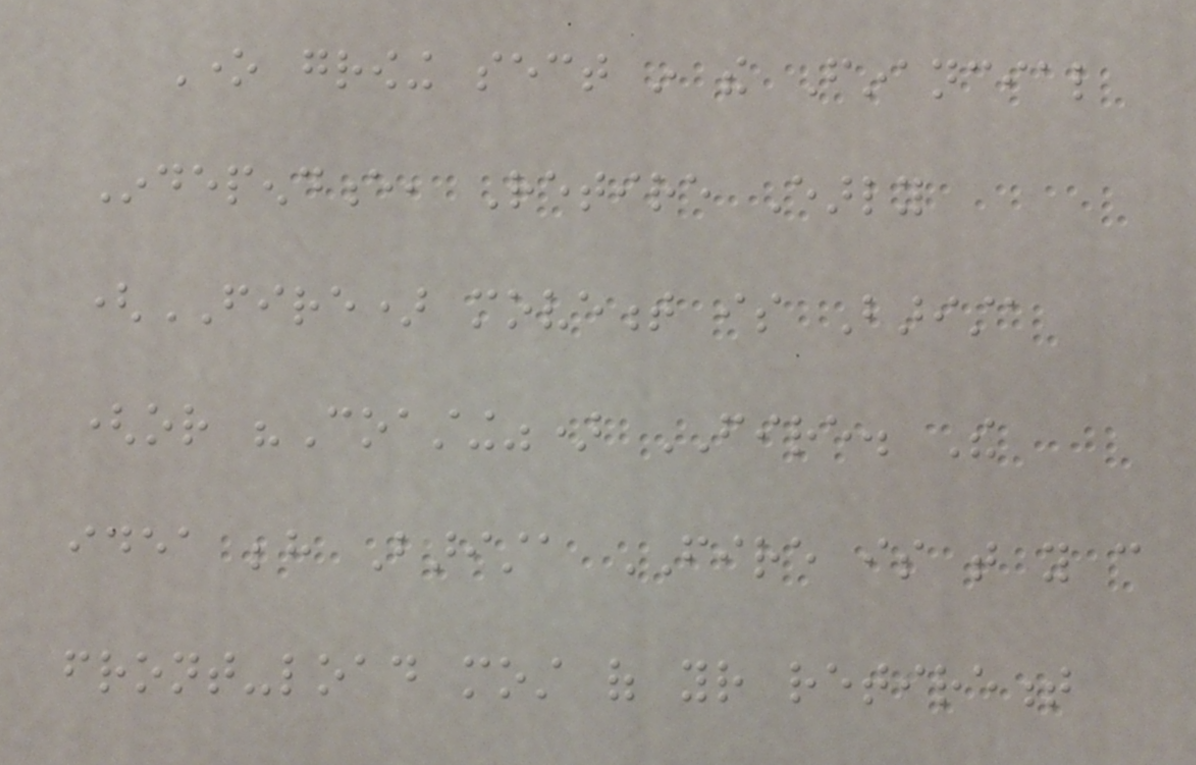One growing sect in the Financial
Independence, Retire Early
(FIRE) movement is Barista
(or "Coasting") FIRE. The
idea behind Barista FIRE is that you can
front-load most of your retirement
